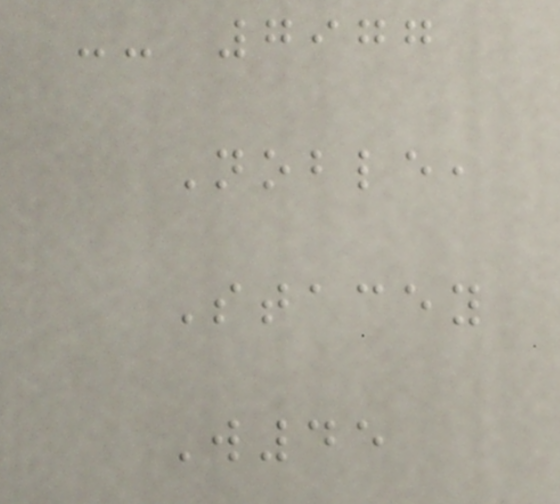-- 7977
Noble,
Stacey
W45
